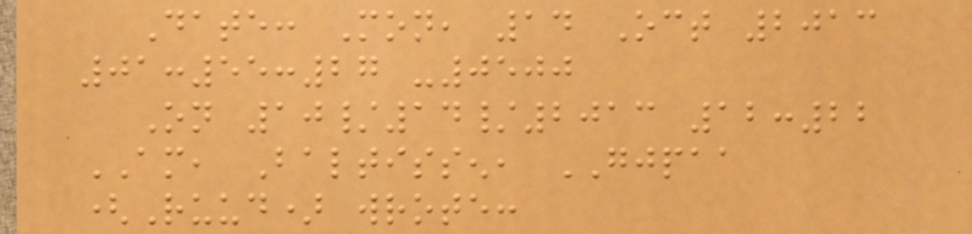Date: Mon, 14 Oct 2013
01:55:27 -0500
On 10/14/2013 12:22
AM, Baltissen, GJPAA
(Ruud) wrote:
